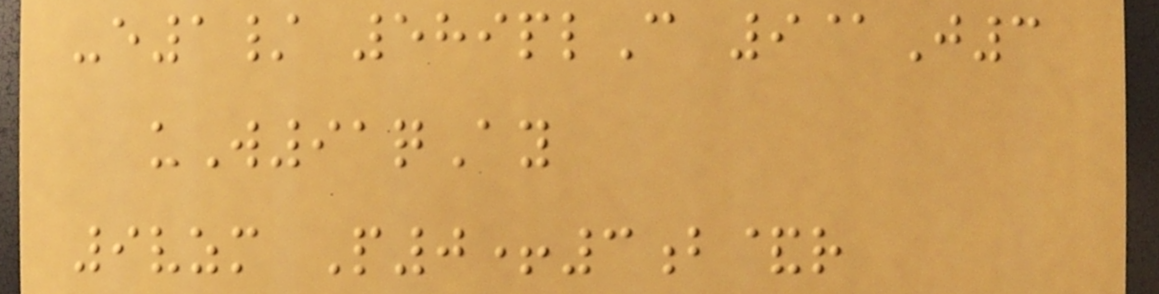-e1/ 589plC 9@J3
uW91qAy
9vzm P0+3b&r
